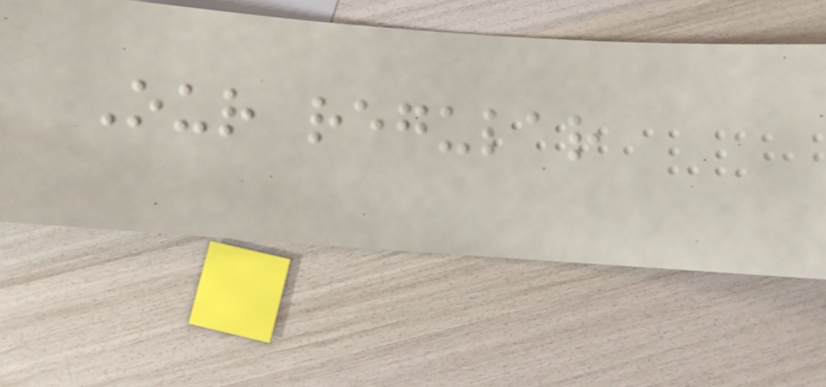Our regular
